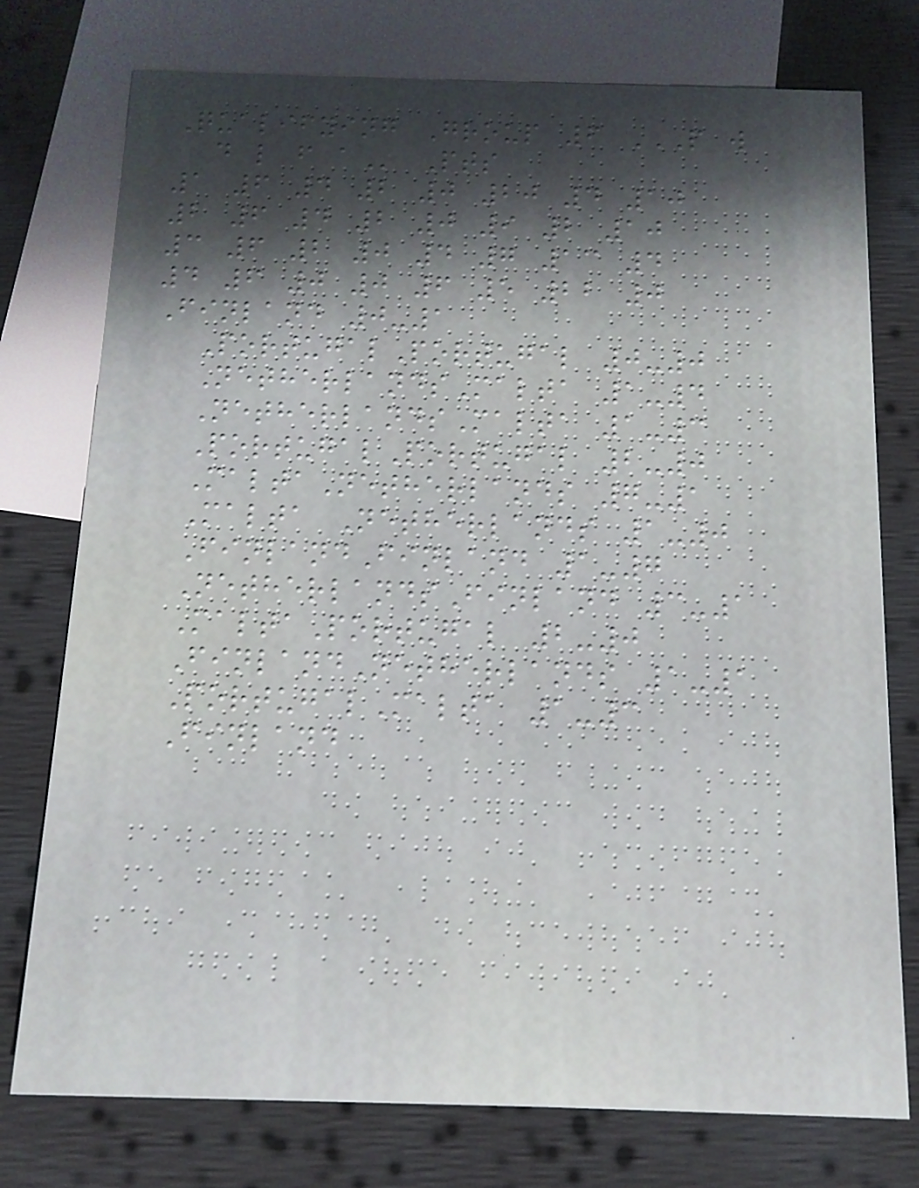Qualifying Group 6 P W
D L F A Pts
1 6 4 2 0 20 4 10
2 6 4 2 0 9 2 10
3 6 2 0 4 7 13 4
4 6 0 0 6 5 22 0
Finland 0-1
PortugalPortugal 0-0
NetherlandsMalta 1-4
NetherlandsMalta 1-3
PortugalPortugal 2-0
MaltaNetherlands 7-1
Malta Netherlands 1-0
FinlandFinland 1-7
NetherlandsFinland 3-1
MaltaPortugal 2-0
FinlandNetherlands 1-1
PortugalMalta 1-3
Finland
